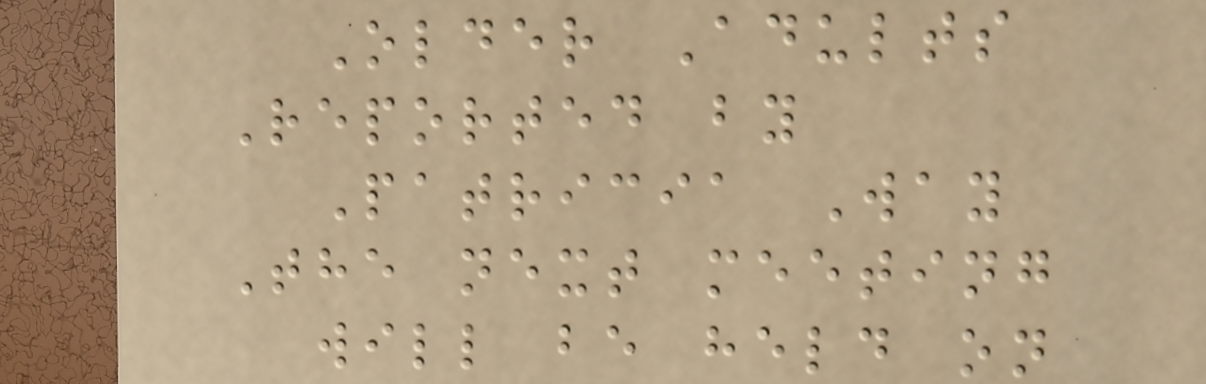Older Adults
Reported by
Patricia Way
The next meeting
will be held on
